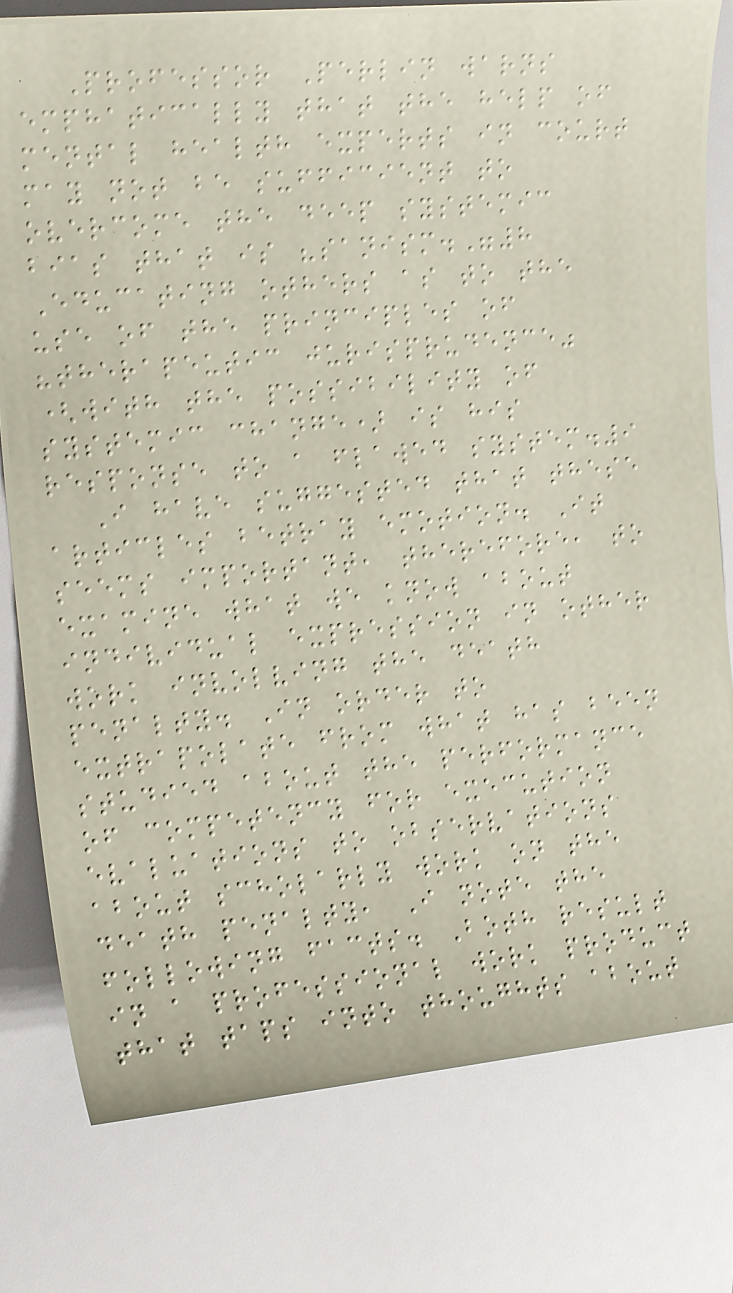Professor Perlin warns
emphatically that the help of
mental health experts in court
may not be sufficient to
overcome the deep systemic
bias that is "sanism."8
Educating others as to the
use of the principles of
"therapeutic jurisprudence"
(with the possibility of
systemic change) is his
response to a flawed system.9
I have suggested that these
articles betray emotion. It
seems important, therefore, to
examine what we know about
individual expression in other
work involving the death
penalty. In order to
extrapolate from what has been
studied about the performance
of competency for execution
evaluations to observations
about scholarly work on the
death penalty, I note the
following facts. Both result
in a professional work product
that taps into thoughts about
